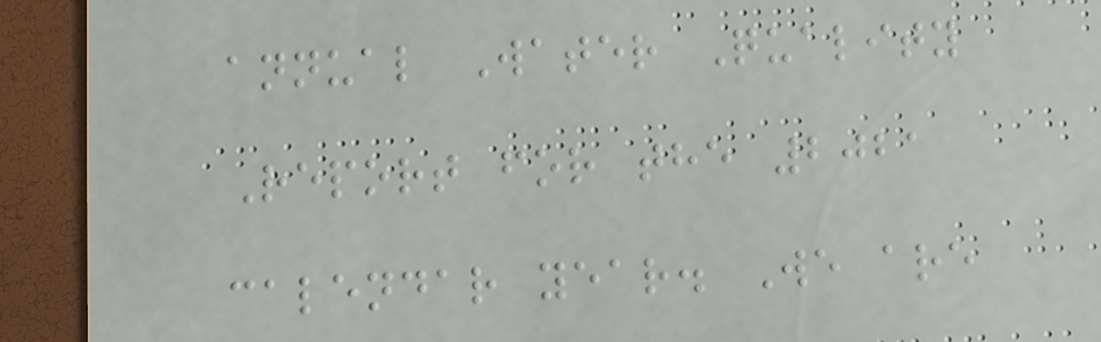annual Water Quality
Report for the 2021
calendar year. We are
